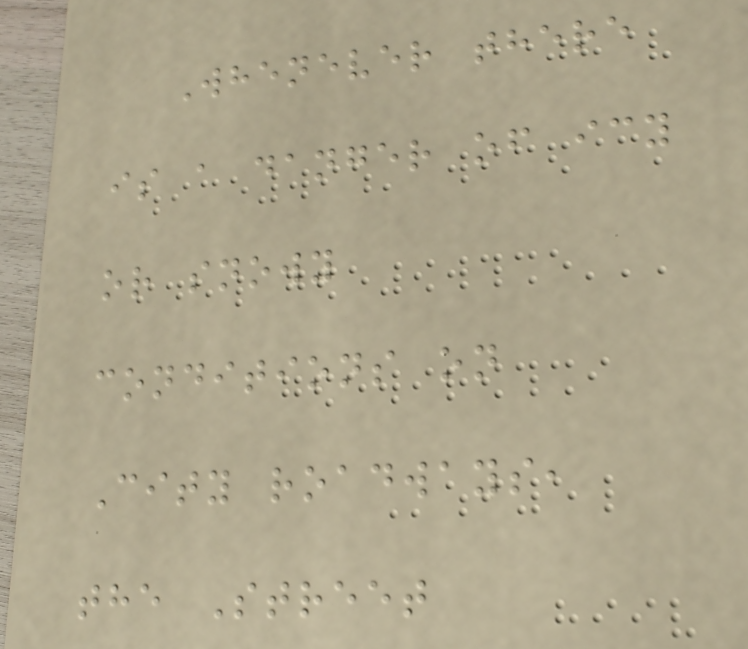Whenever there
is a danger of icy
or snowy
conditions on
City roadways,
the Street
